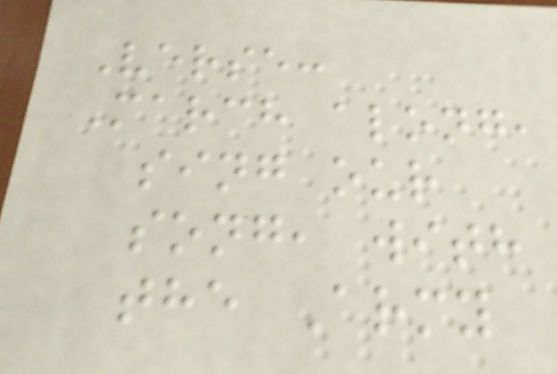Verse:
March along,
sing our
song, with
the Army
